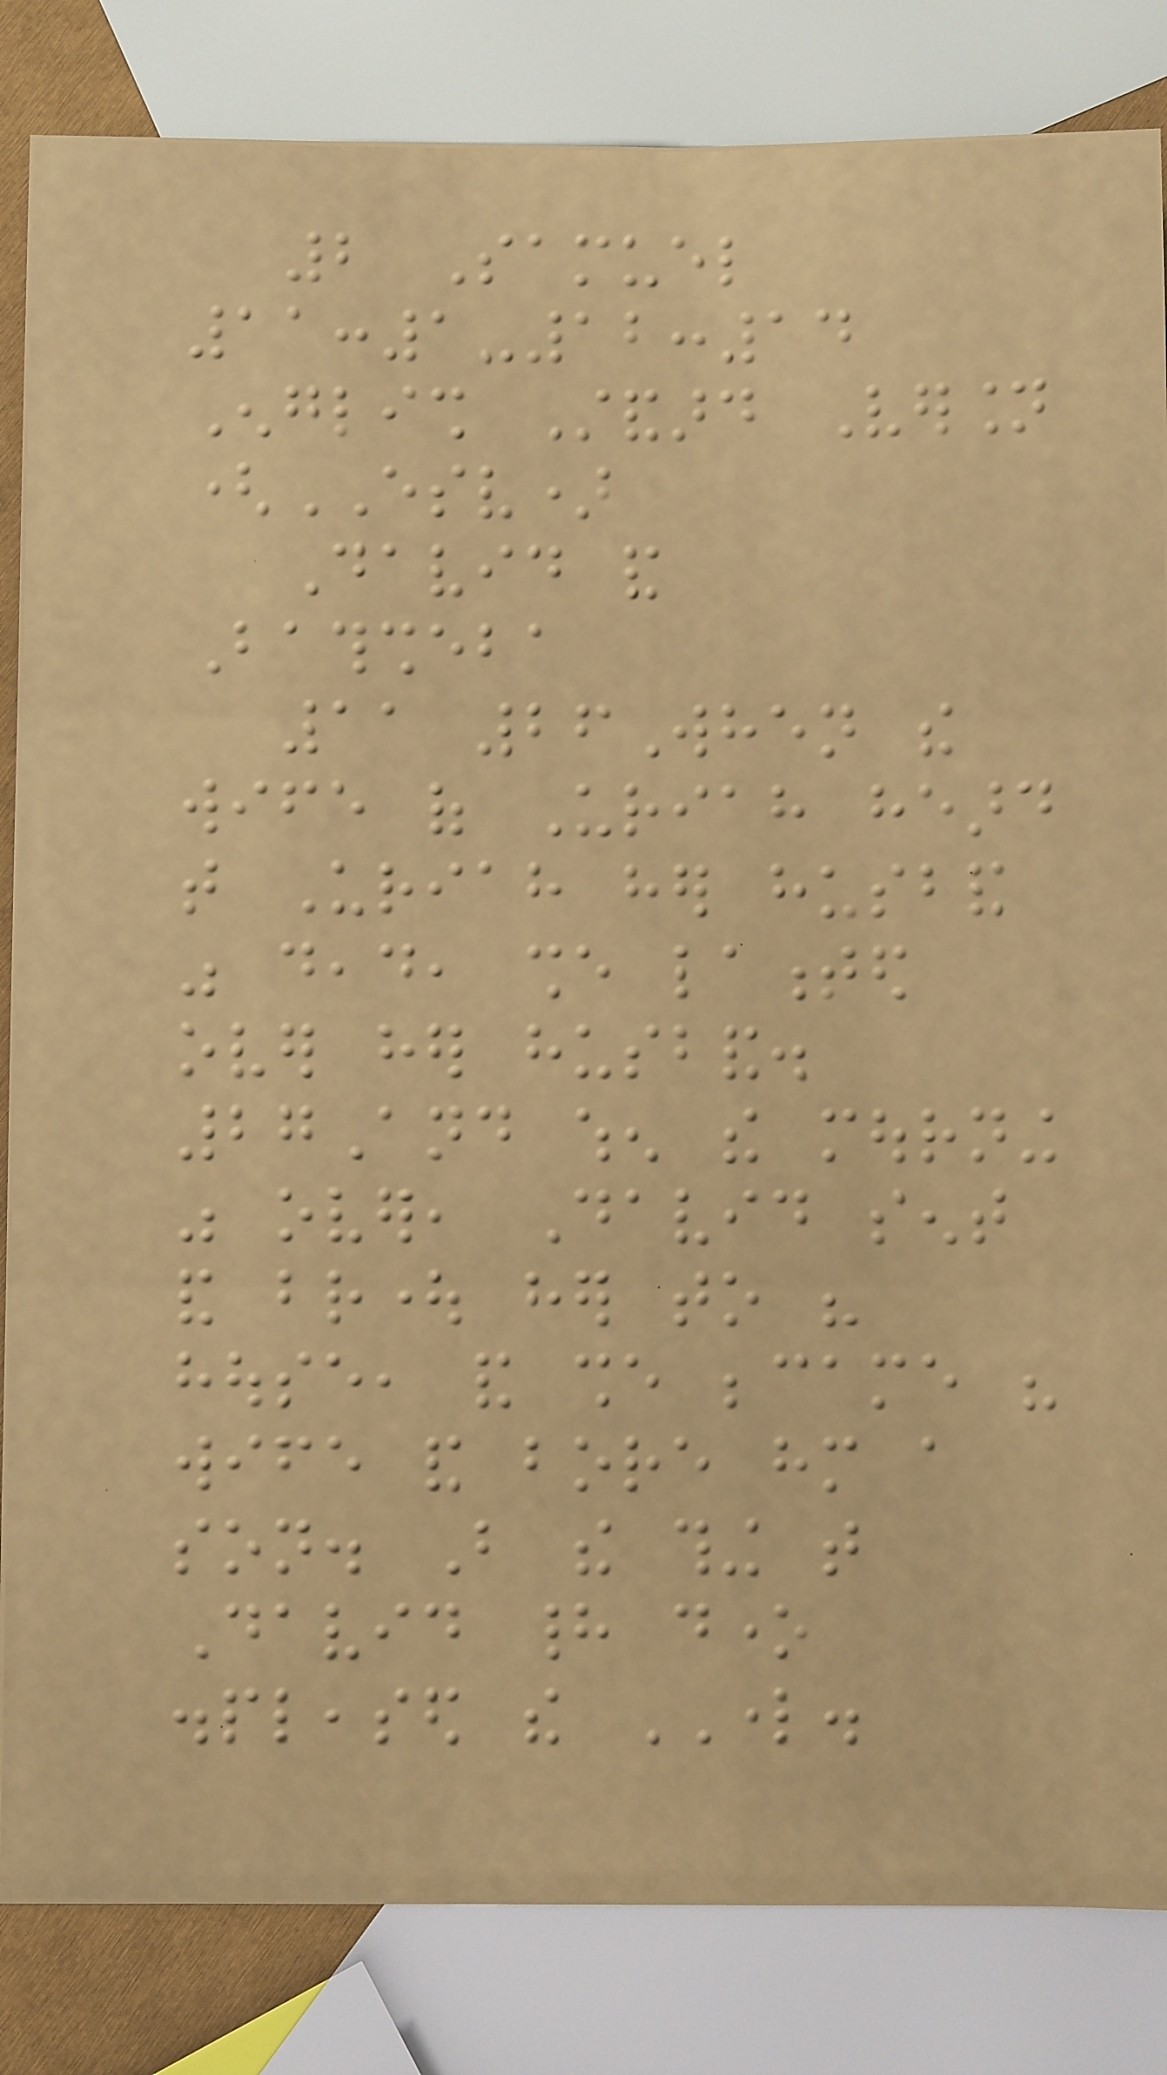2 Samuel
11:1-12:14
English Standard Version
(ESV)
David and
Bathsheba
11 26When the
wife of Uriah heard
that Uriah her husband
was dead, she lamented
over her husband.
27And when the mourning
was over, David sent
and brought her to his
house, and she became his
wife and bore him a
son. But the thing that
David had done
displeased the LORD.
